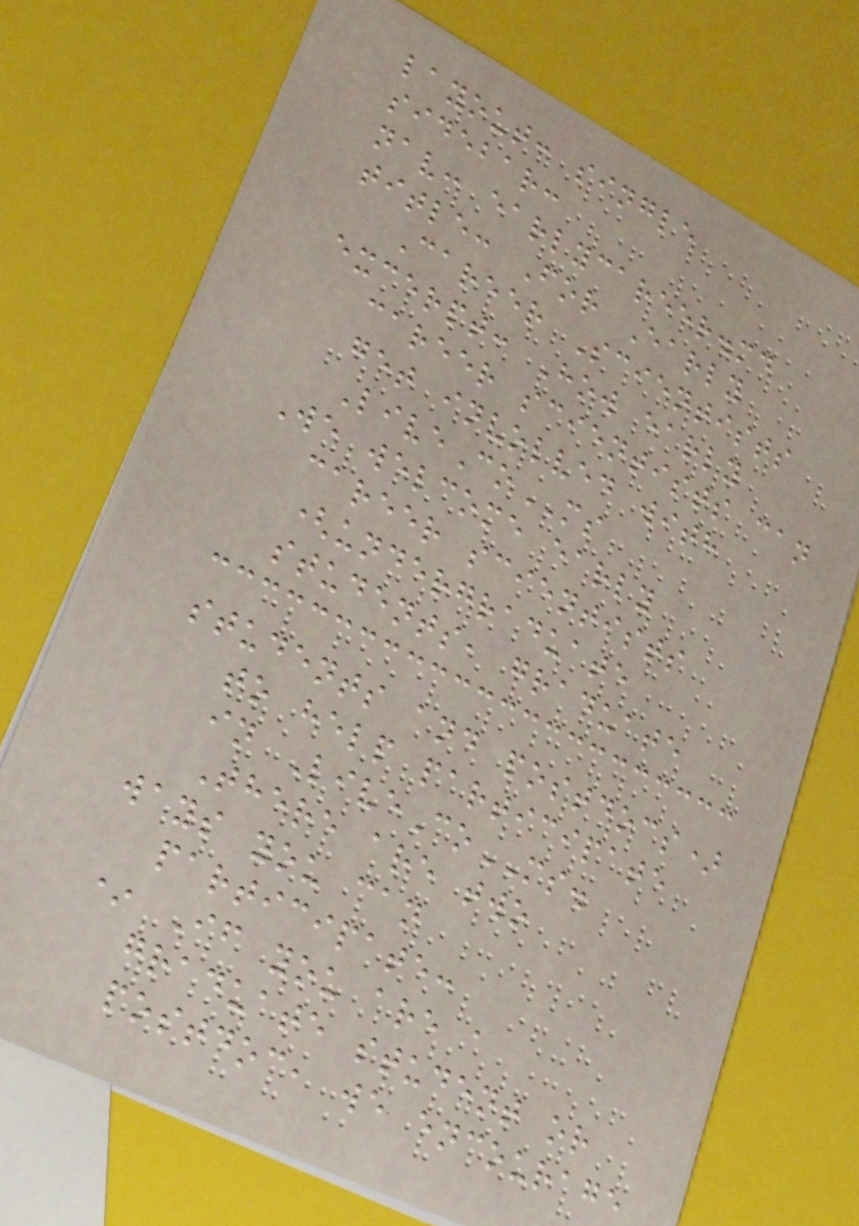layout: single
sidebar:
nav: earlycareer.md
title: For Early
Career Scientists
excerpt: How early
career scientists can
get involved with
LiveCoMS
We welcome early
career scientists
(undergraduate
students, graduate
students and postdocs)
to help participate
in LiveCoMS.
There are two
ways you can
participate:
* If you are a
graduate student or
postdoc, we encourage
